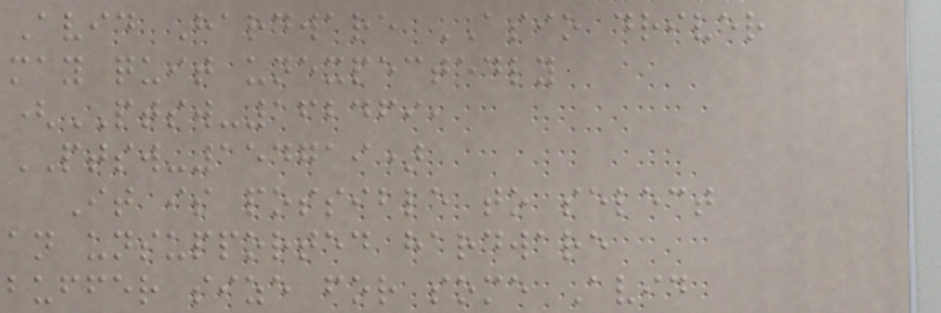Avid Hardware ASIO driver
may quit unexpectedly
(PTSW-162469,
PTSW-154719)
It is possible to select
an unsupported hardware
buffer size for some Avid
